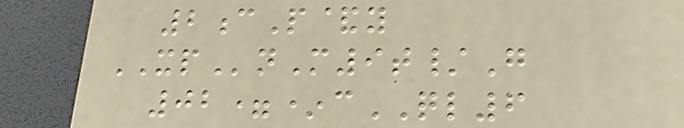2cP&y
XPnM9t/G
02=*cQL6
